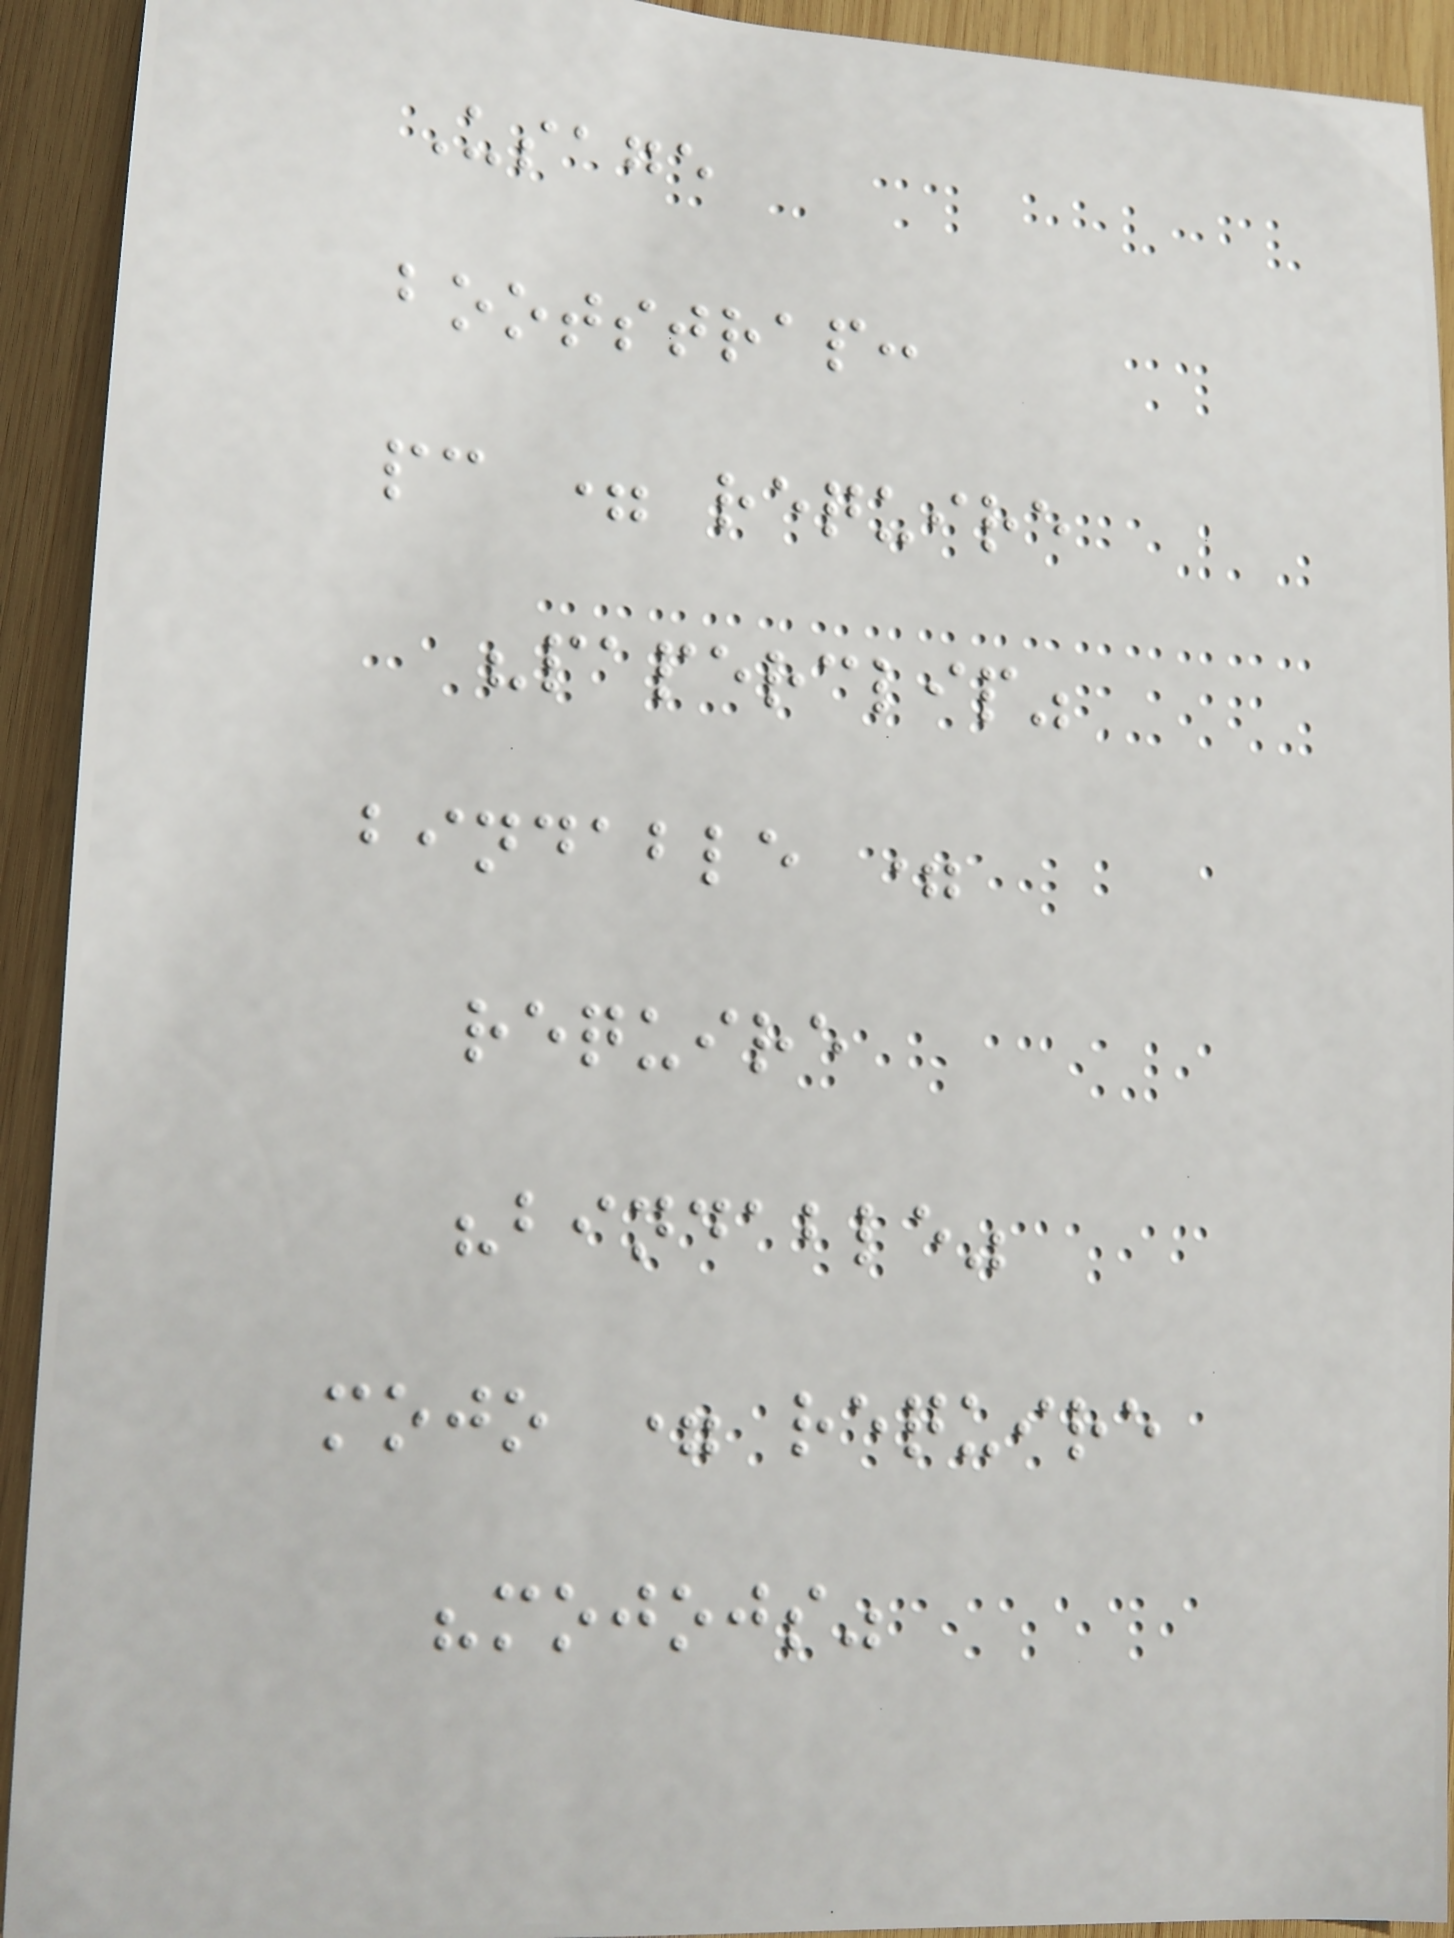Usage
bootstrap:
pc = require
"paperclip"
bindable =
require
"bindable"
mojo = require
"mojojs"
